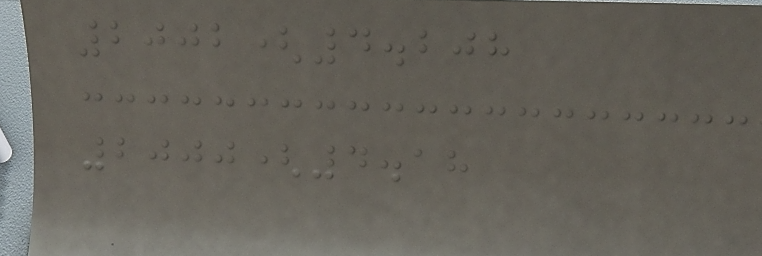2002(4.208
2000(4.18
